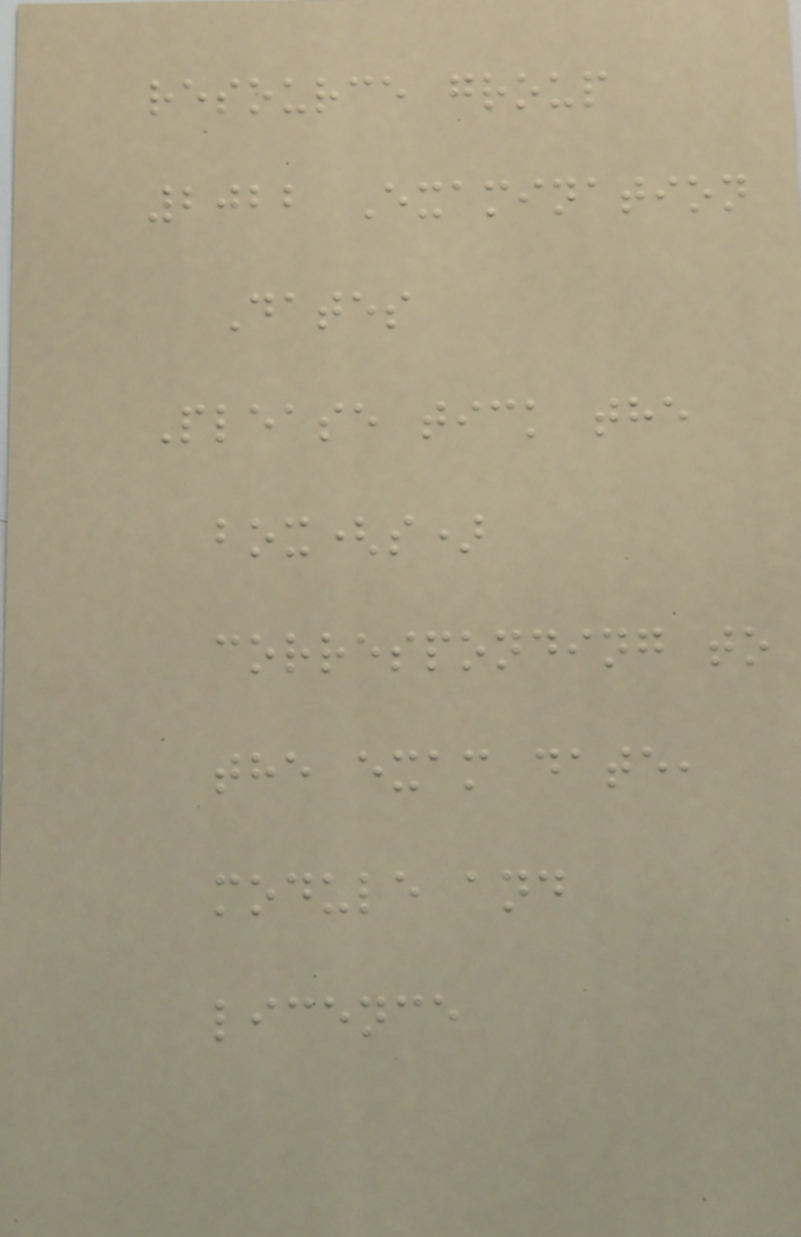resource group
2022 Examination
Dates
Please tick the
box(s)
corresponding to
the exam date,
module and
licence
